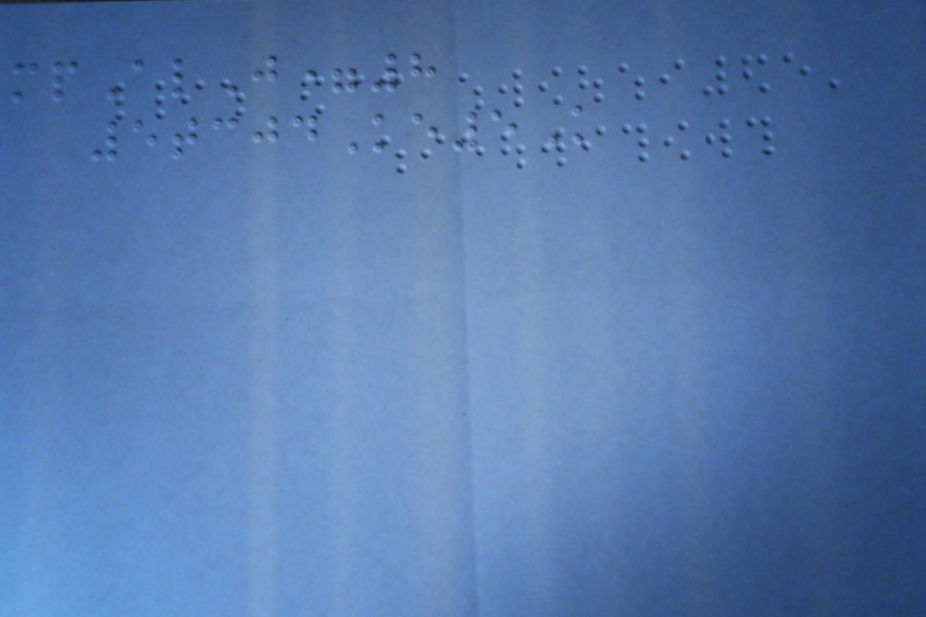mpAlJ=8
5tcjdKe5K
